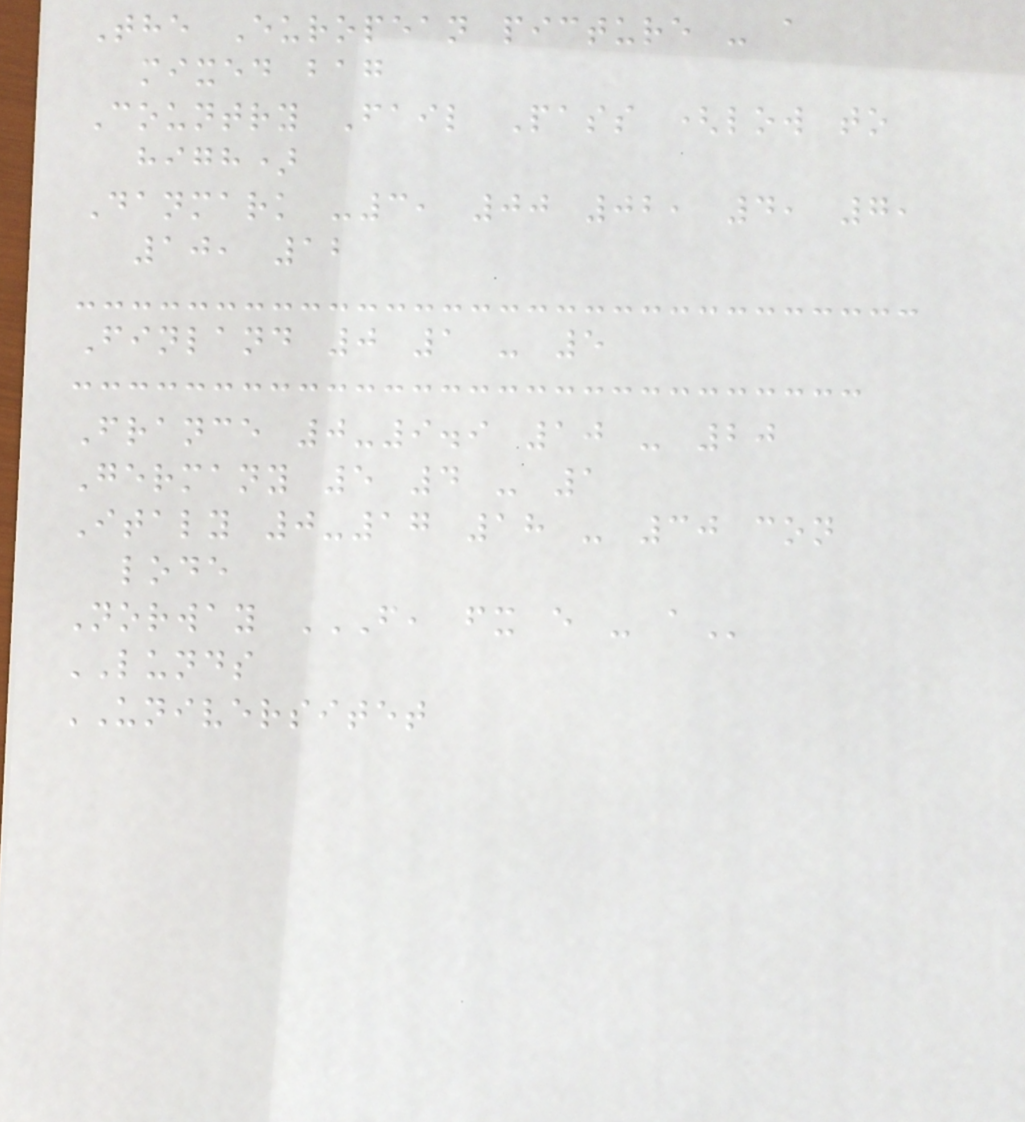The European picture - a
mixed bag
Country Fail Pass (low to
high)
Danmark -3, 00 02, 4, 7,
10, 12
Finland 0 1 - 5
France 0-9.9 10 - 20
Germany 5 4 - 1
Italy 0-17 18 - 30 con
lode
Norway F, FX E - A
LUNDS
UNIVERSITET
